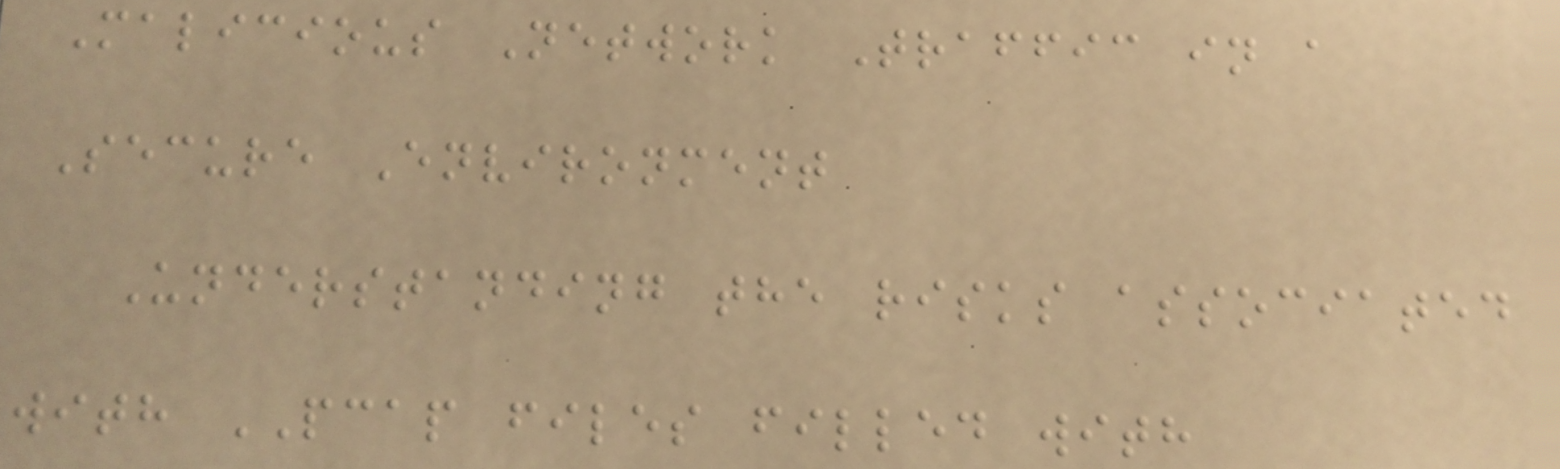Malicious Network Traffic in a
Secure Environment
Understanding the risks associated
with PCAP files filled with
